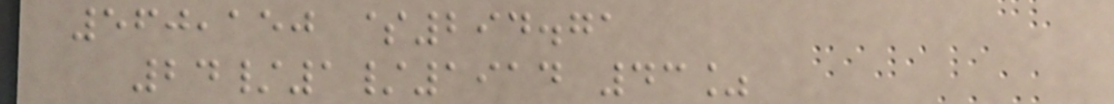560,150 $294.71
24/1/1914 43%
